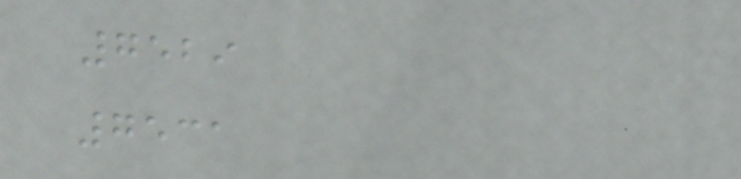7529
7531
